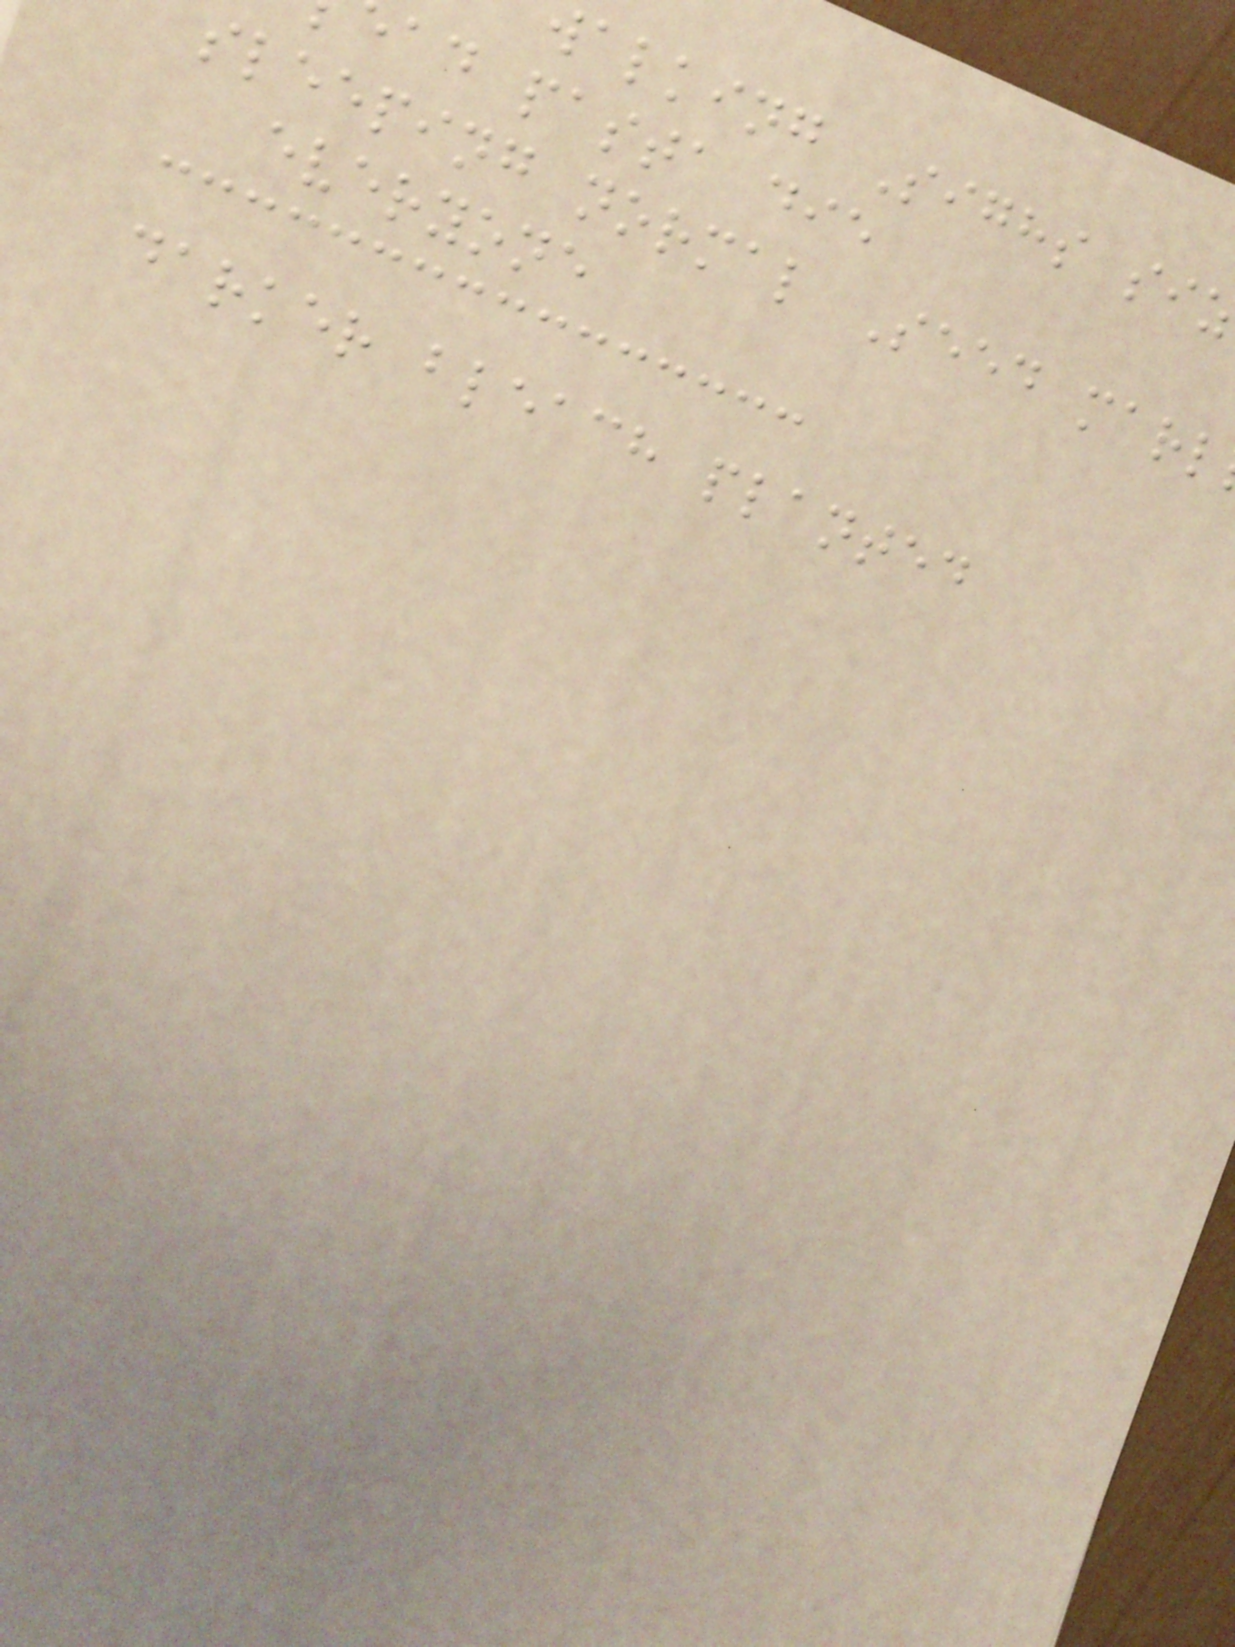walking Sighs si
ad pasta die
sleeping normal Seed marl
everyone
darker bleach planted
